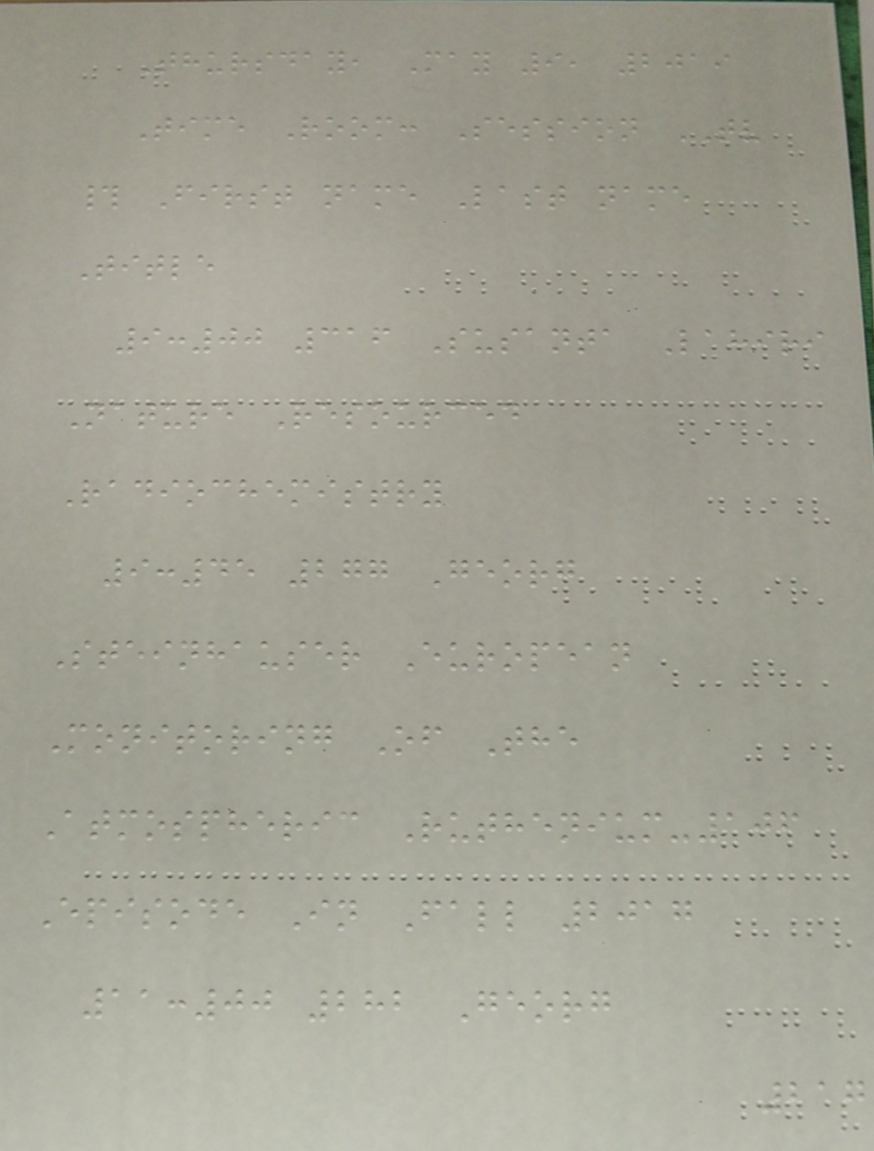Thursday, May 9, 2019
Time Room: Session TV
# First name Last name
Title
9:00 316 Susanta Lahiri
Nature Resourced
Radiochemistry
9:45 277 Georg
Steinhauser European
Monitoring Of The
Atmospheric Ruthenium-106
Episode In Fall 2017
11:00 282 Georg
217
